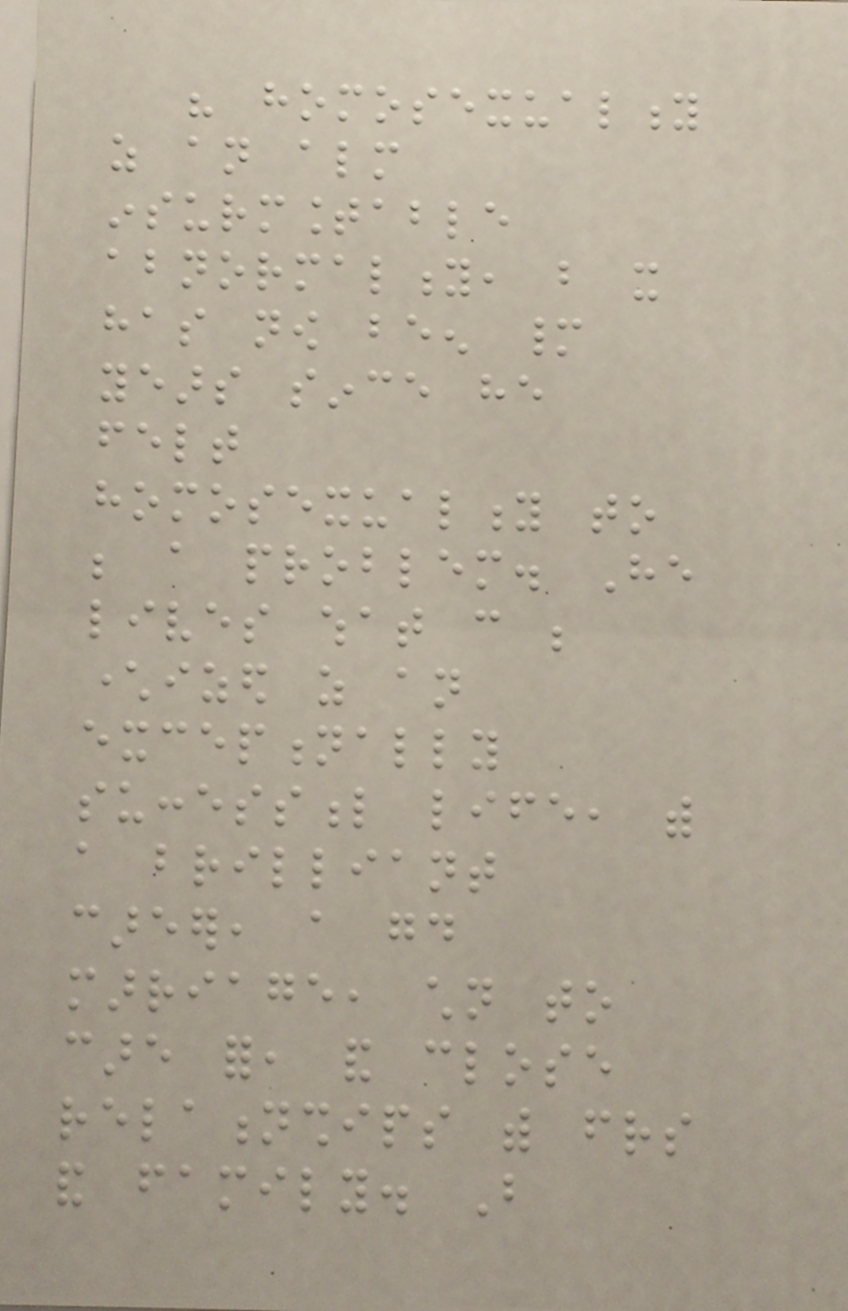his homosexuality
as an almost
insurmountable
abnormality, but it
has now been many
years since he
felt
homosexuality to
be a problem. He
lives what can be
characterized as an
exceptionally
successful life, with
a brilliant
career, a good
marriage, children to
care for, and close
relationships with friends
and family. But
